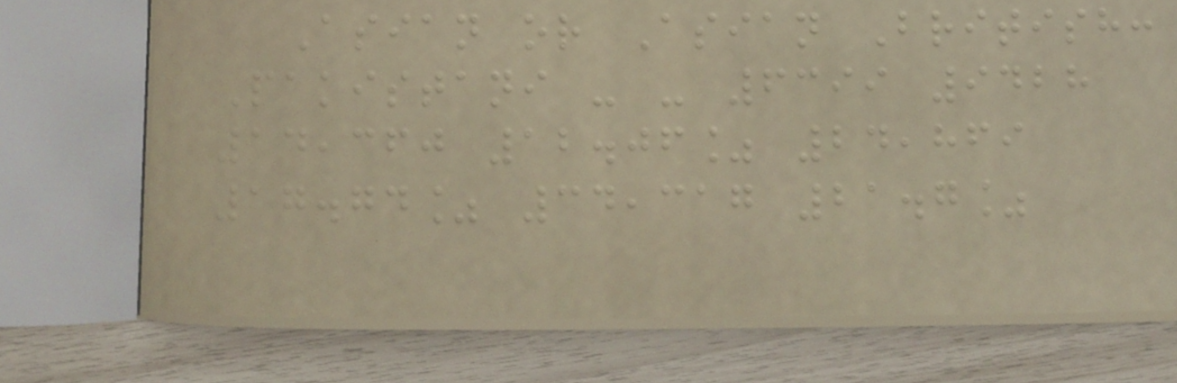Asian or Asian British:
Pakistani - - 6399 9428
14,360 12.06% 24,869
17.74% 34,317 21.7%
